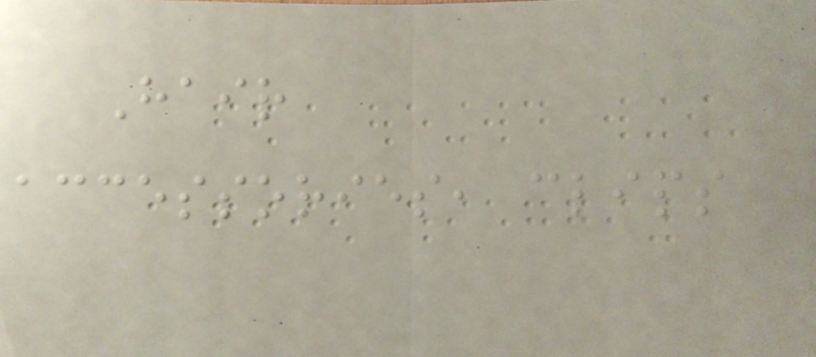Hair
accessories, clips
